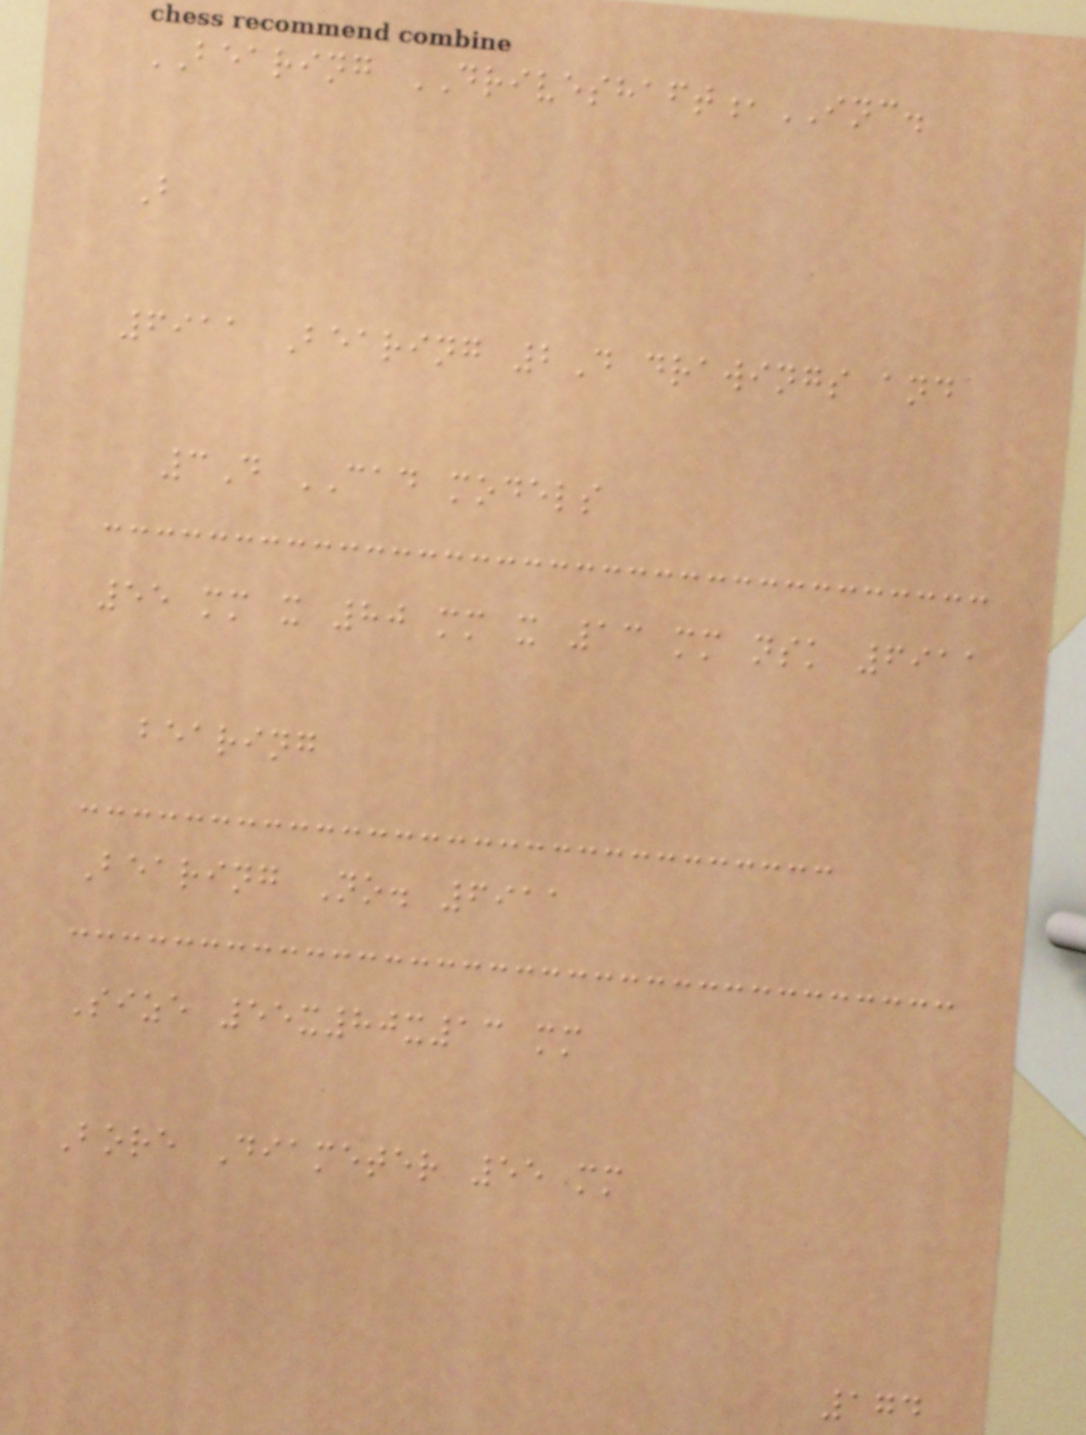BEARING DRIVESHAFT,INC.
B
6911 Bearing 2D drawings and
3D CAD models
55 mm x 80 mm x 13 mm nsk 6911
bearing
Bearing No. 6911
Size 55x80x13 mm
Bore Diameter 55 mm
174
